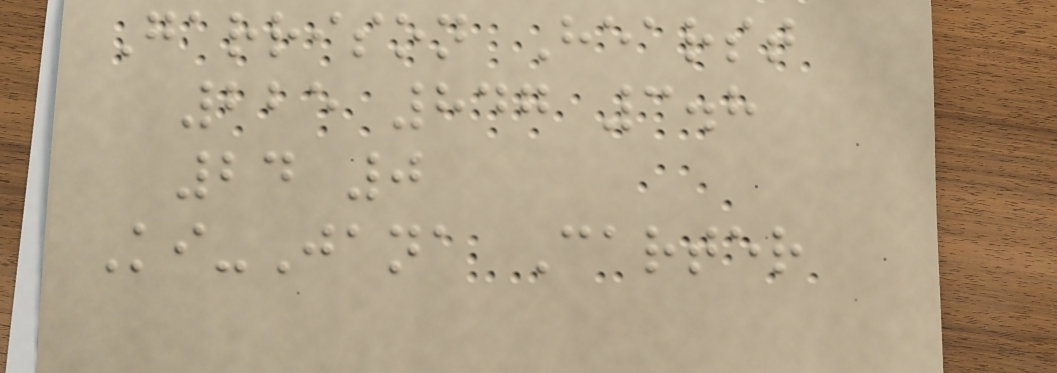Garrison Hearst
225 847 3.8
24 0
Ki-Jana Carter
